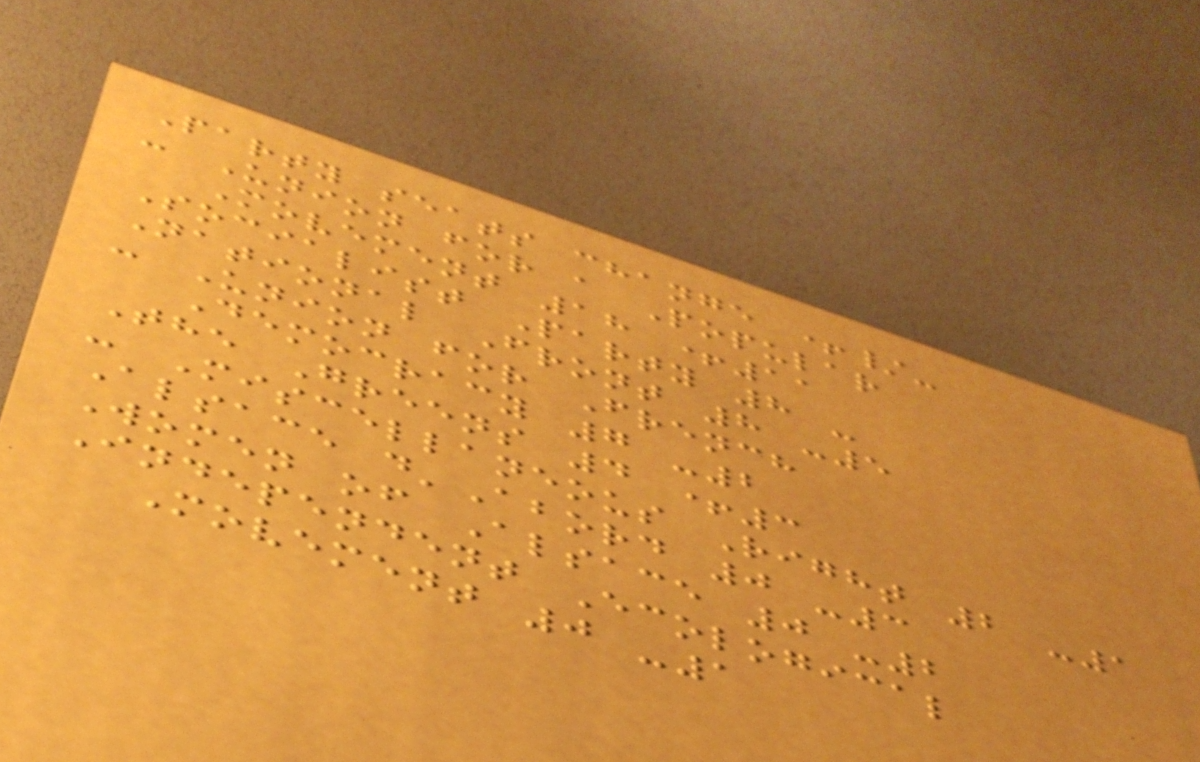Party seats change +/-
- Union for a Popular
Movement 18 +11
Socialist Party 8 -
National Front 8 -5
- Union for French
Democracy 7 -2
The Greens 4 +3
- Miscellaneous Right 2 -1
Alsace d'Abord 0 -3
Women of Alsace 0 -2
Independent Ecological
Movement 0 -1
